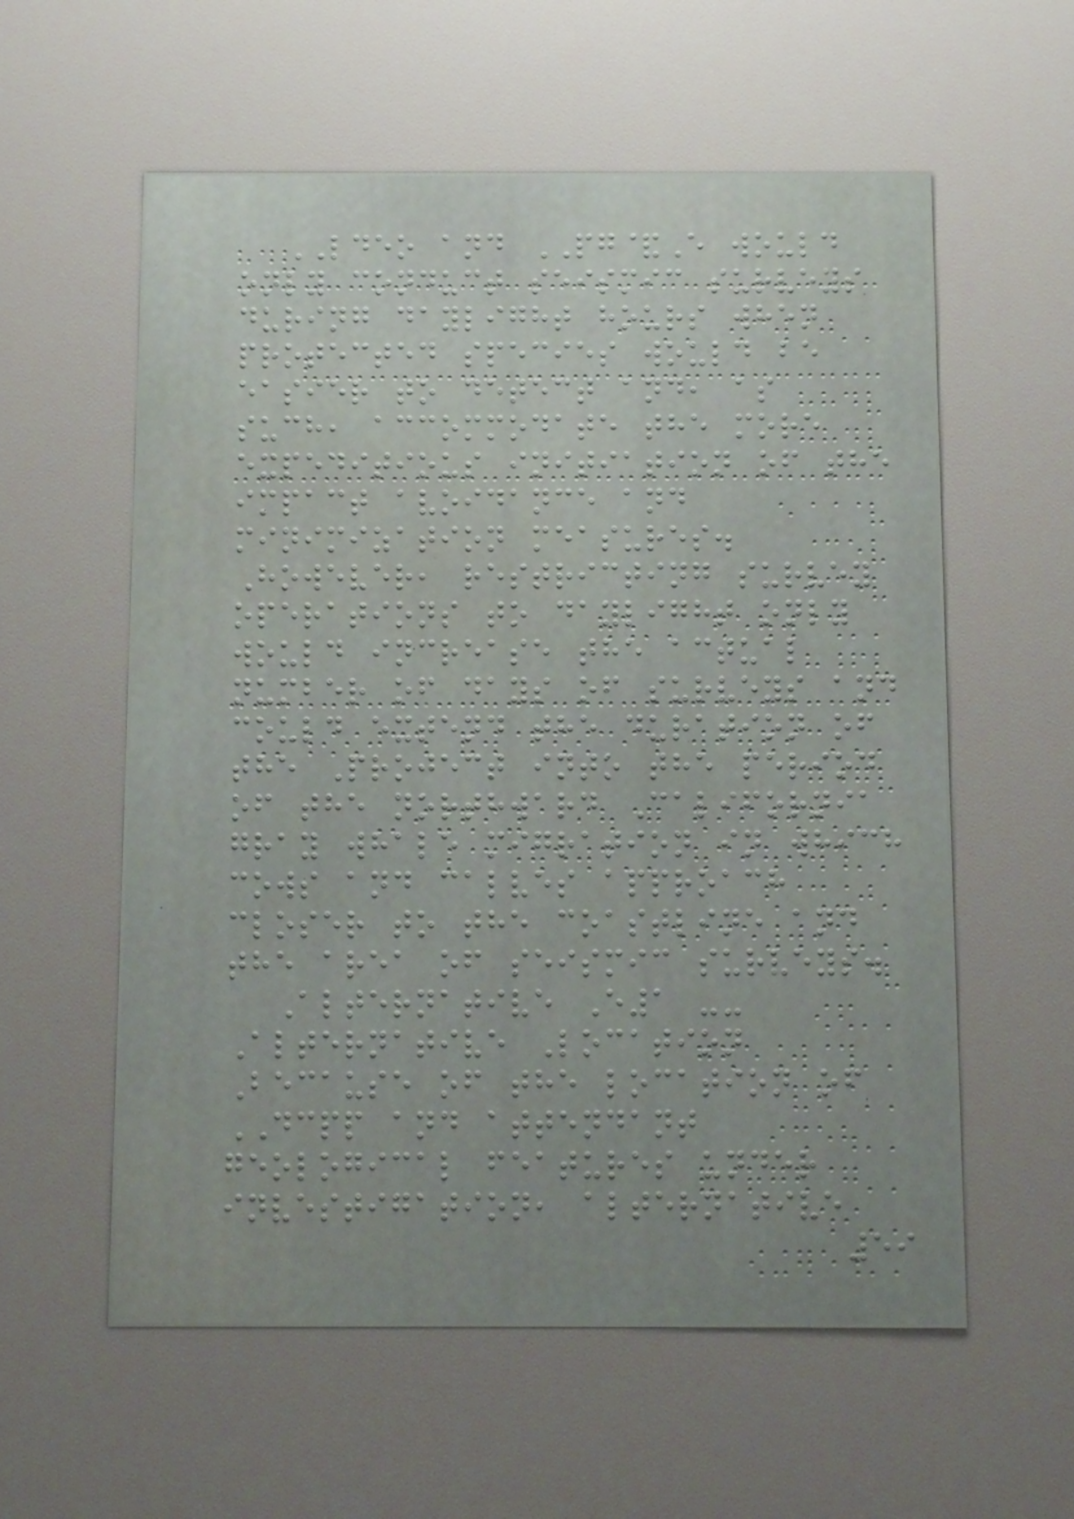LDEO and PG&E would
only conduct seismic surveys
during daylight hours when
protected species would be
easier to detect and, as
such, accommodate the more
expeditious initiation of the
impact avoidance and
minimization measures.
However, restricting survey
operations to daylight only
would increase the actual
number of days of surveys and
could extend the duration of
the Project into the period
of the northward California
gray whale migration in which
cows and calves approach
closer to the coastline and
the area of seismic surveys.
Alternative E1 --
Alternative Location
Because of the location of
DCPP and attendant
geological features under
investigation, alternative
59
